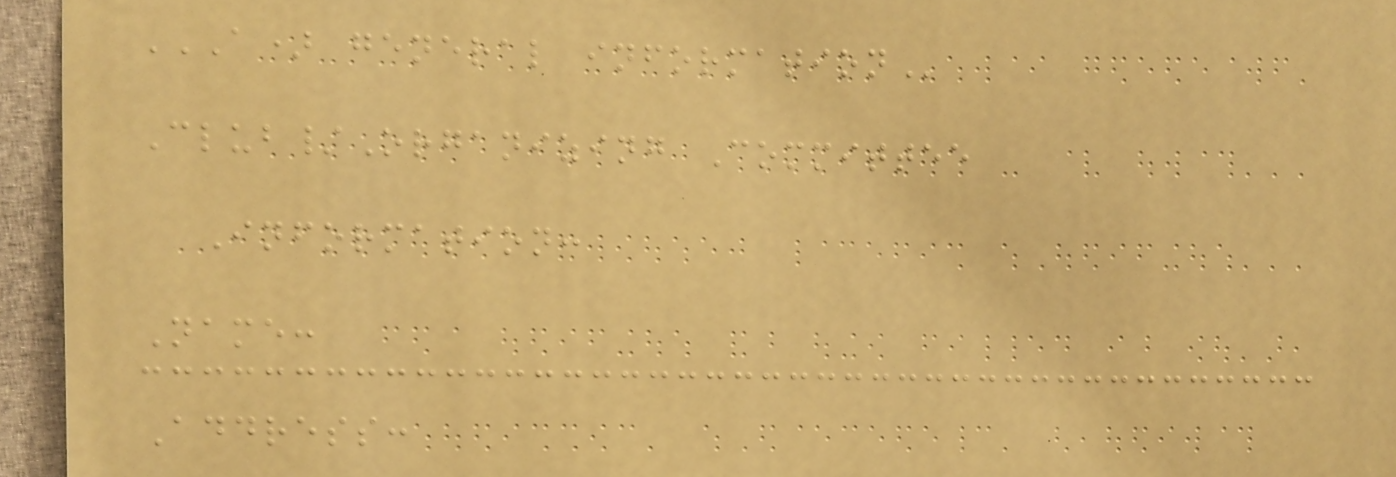A) GENERAL INFORMATION
Club/Organizing Committee
Information:
Name:
Address:
